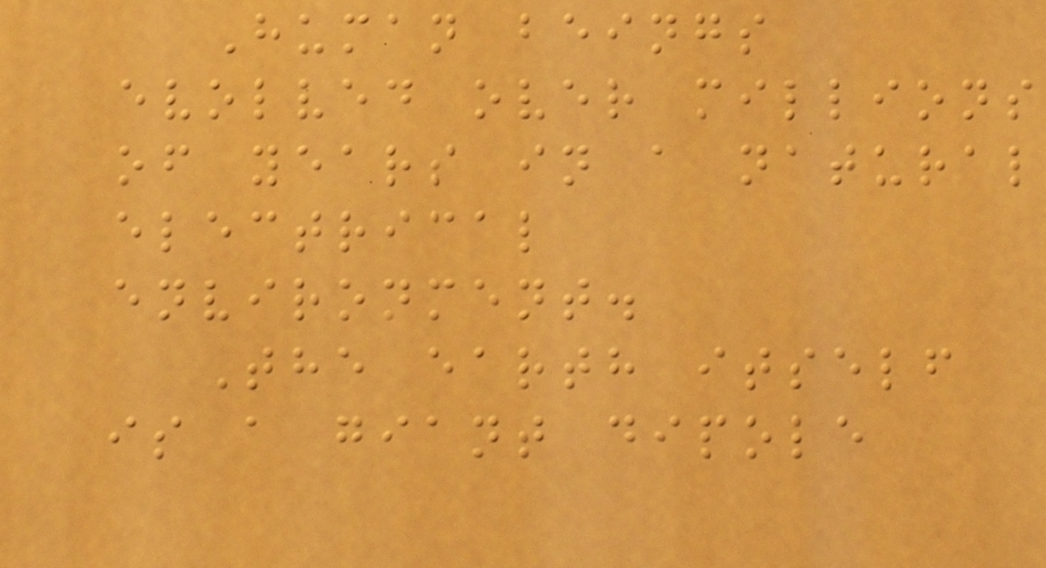Human beings
evolved over millions
of years in a natural
electrical
environment.
The earth itself
is a giant dipole
